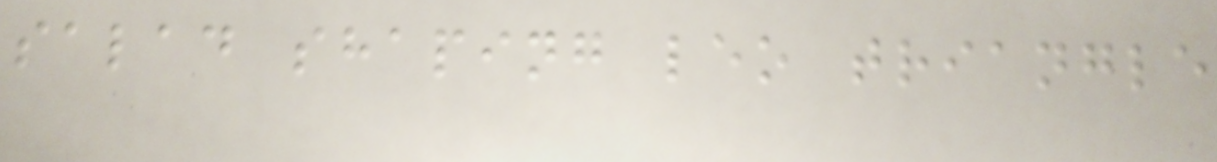salad shaping leo triangle
